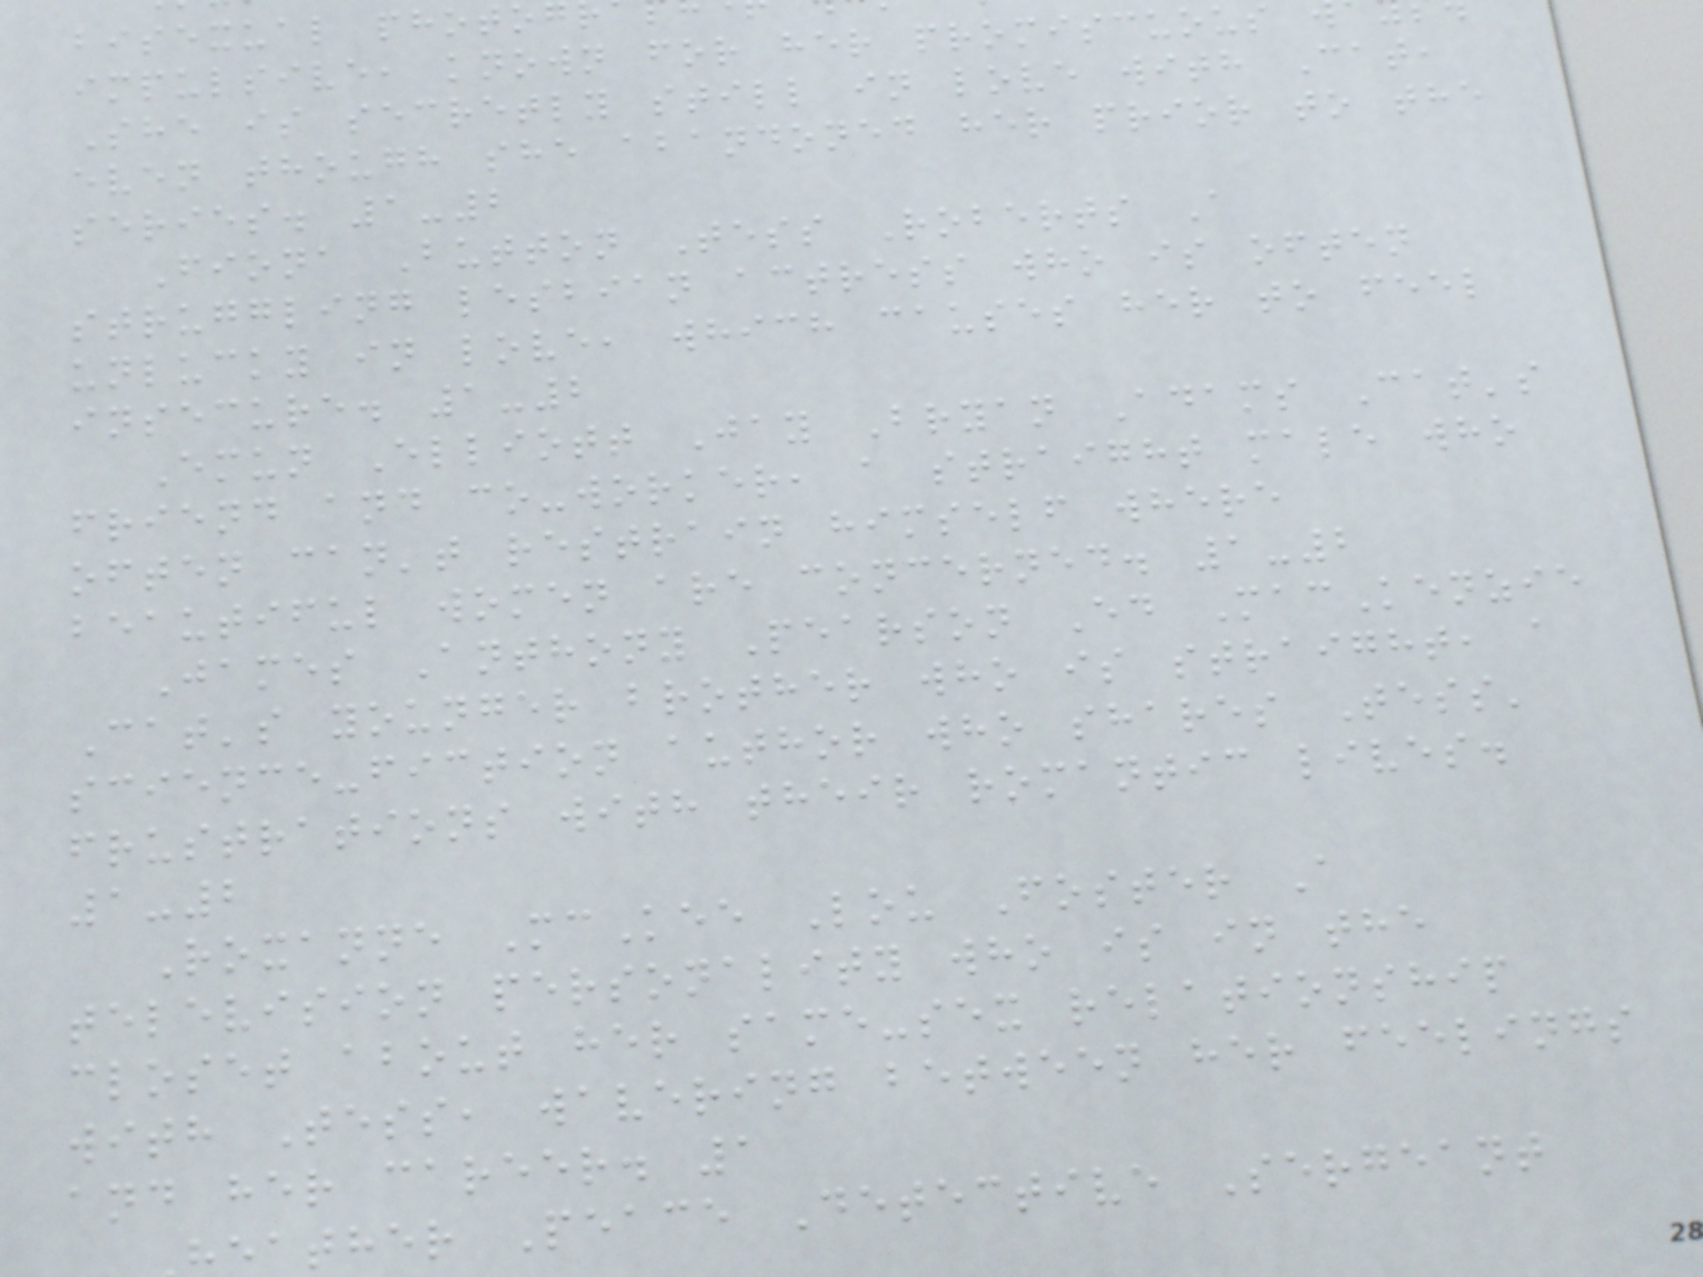bisexual photo
impulsive, known for her promiscuous
She is secretly still in love with Cat,
even though she abandoned her prior to the
series. 1-2
Fiona Button Tess Roberts A
struggling lesbian actress who is often
unlucky in love, which causes her to feel
insecure. 1-2
Emun Elliott Jay Bryan Adams Cat's
friend and co-worker, a straight male who
often can't restrain himself where
beautiful women are concerned. 1-2
James Anthony Pearson Ed MacKenzie
Cat's younger brother who is straight, a
science-fiction author who shares Tess'
frustrations with their romantic lives.
1-2
Roxanne McKee Lou Foster A
television personality who is in the
closet about her same-sex relationship
with Tess, wavering between her feelings
and her career. 1
eather Peace Detective Sergeant
